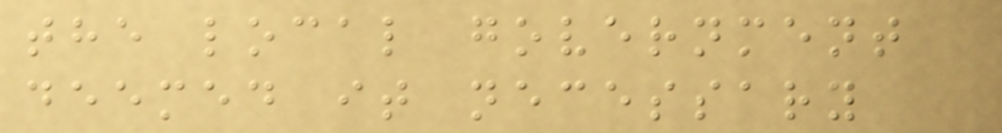the local government
deemed it necessary
